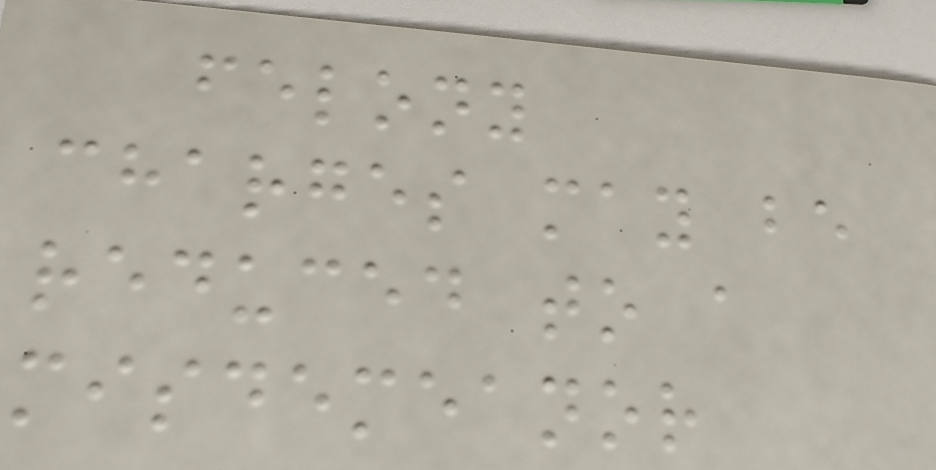felony
charges may be
reduced to a
misdemeanor
